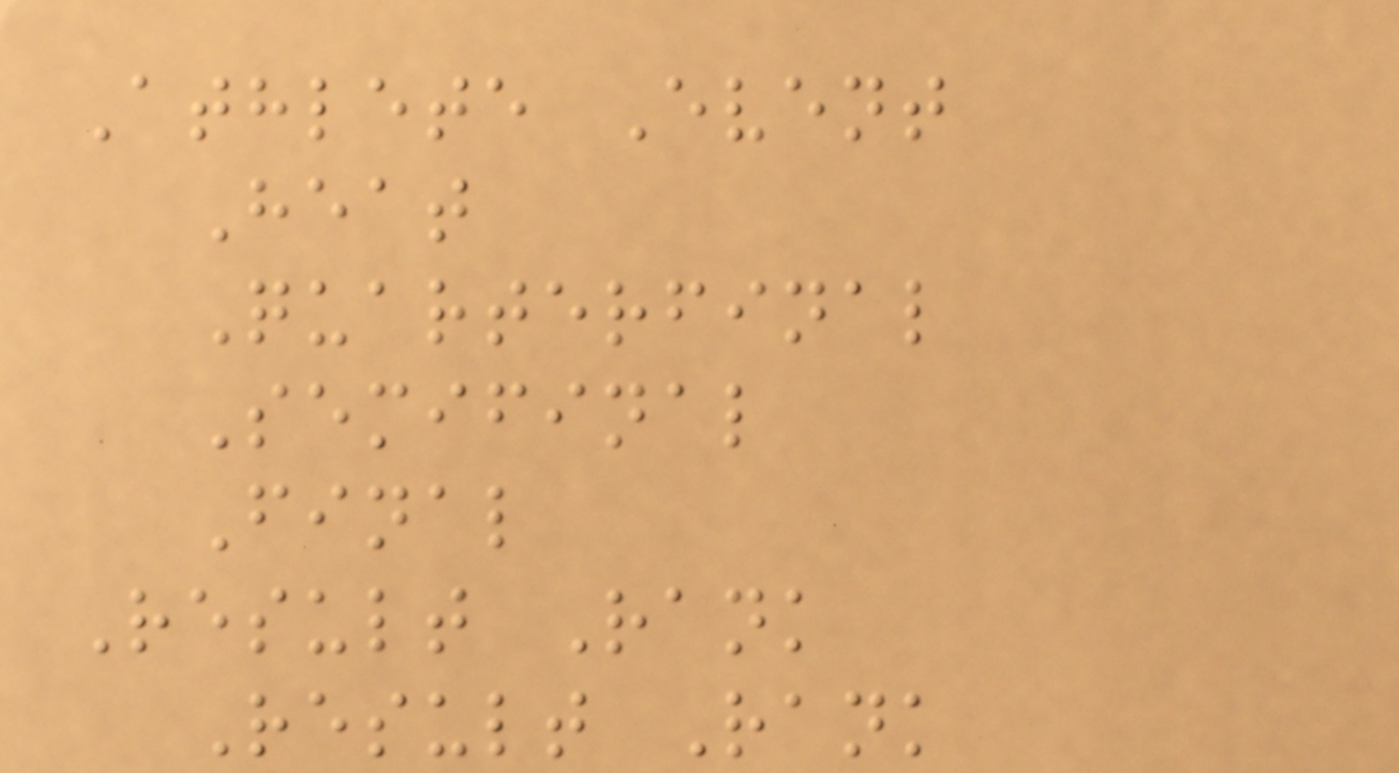Athlete Event
Heat
Quarterfinal
Semifinal
Final
Result Rank
Result Rank
